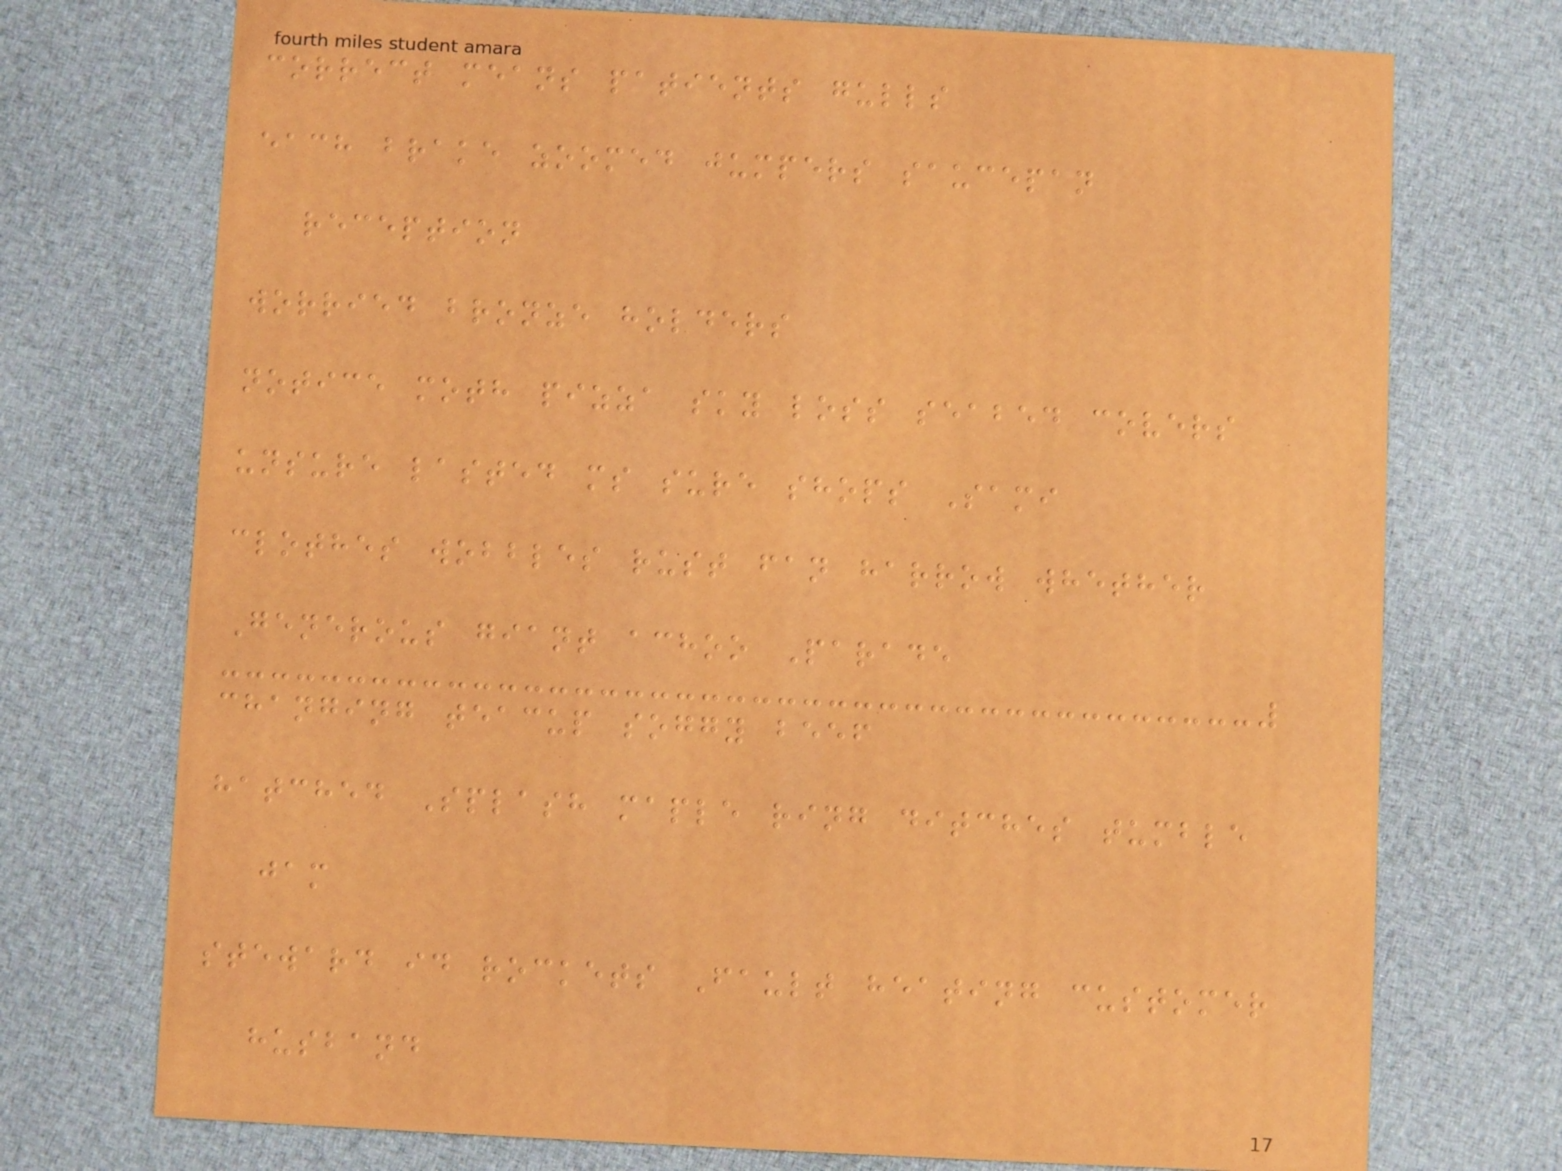correct means patients gulls
each brake zoomed jumpers saucepan
reception
worried bronze holders
notice moth pizza sky loss seabed covers
unsure lasted ms sure shops Sami
clothes wobbles rust fan harrow whether
Generous giant achoo Parade
changing teacup soggy beef
hatched Splash maple ring ditches tumble
jam
steward id rockets Fault heating customer
husband
